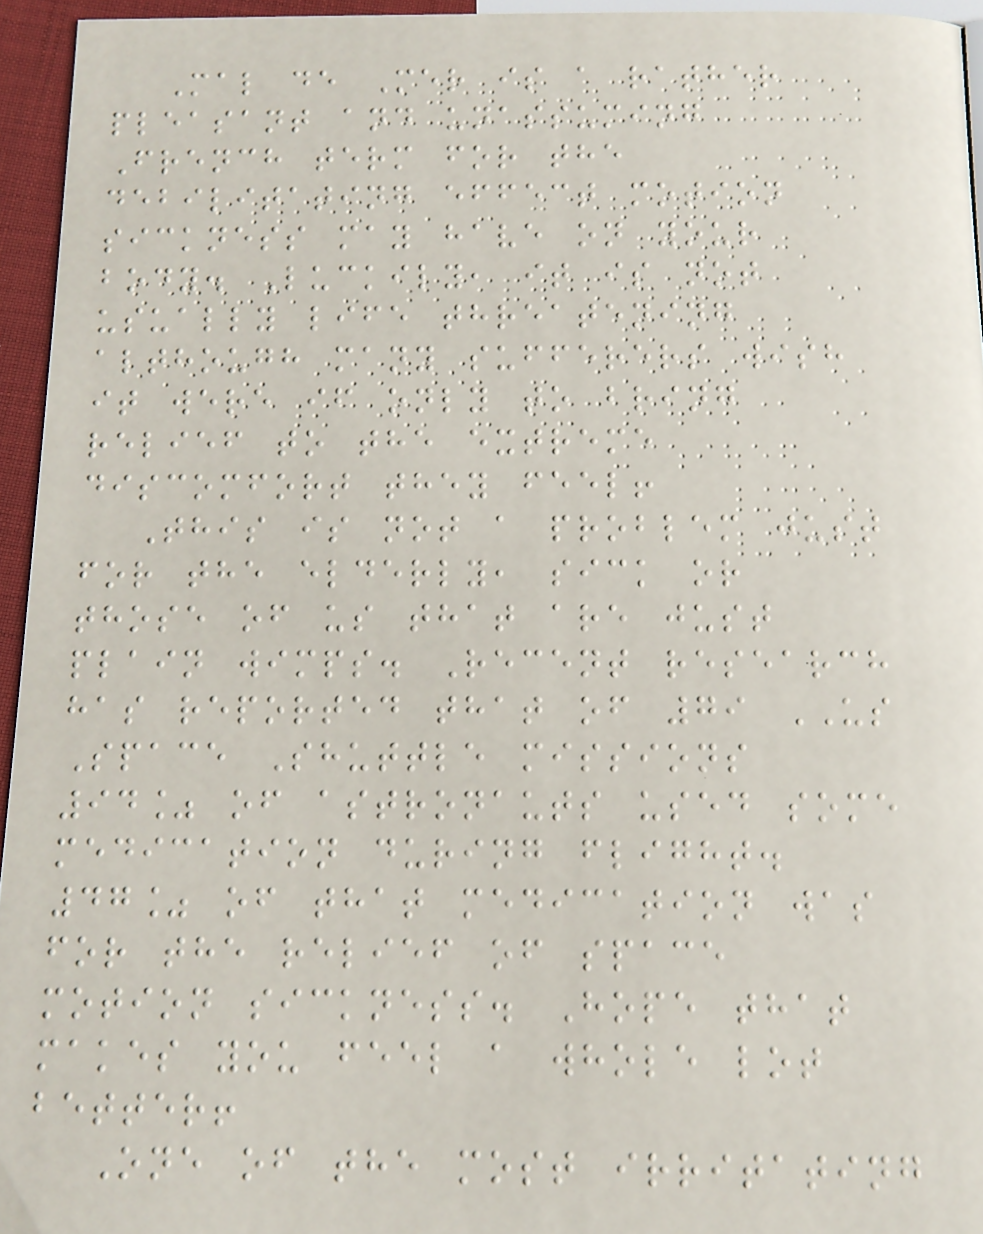Mal de Mer is a rather
pleasant and unassuming
French term for the
debilitating effect motion
sickness may have on your
body. Luckily, it is not
usually life threatening
although many sufferers wish
it were if only to bring
relief to the extreme
discomfort they feel!
This is not a problem just
for the elderly, sick or
those of us that are just
plain wimps. Recent research
has reported that of 79 US
Space Shuttle missions
94% of astronauts used some
medication during flight.
47% of that medication was
for the relief of space
motion sickness. Hope that
makes you feel a whole lot
better!
One of the most irritating
